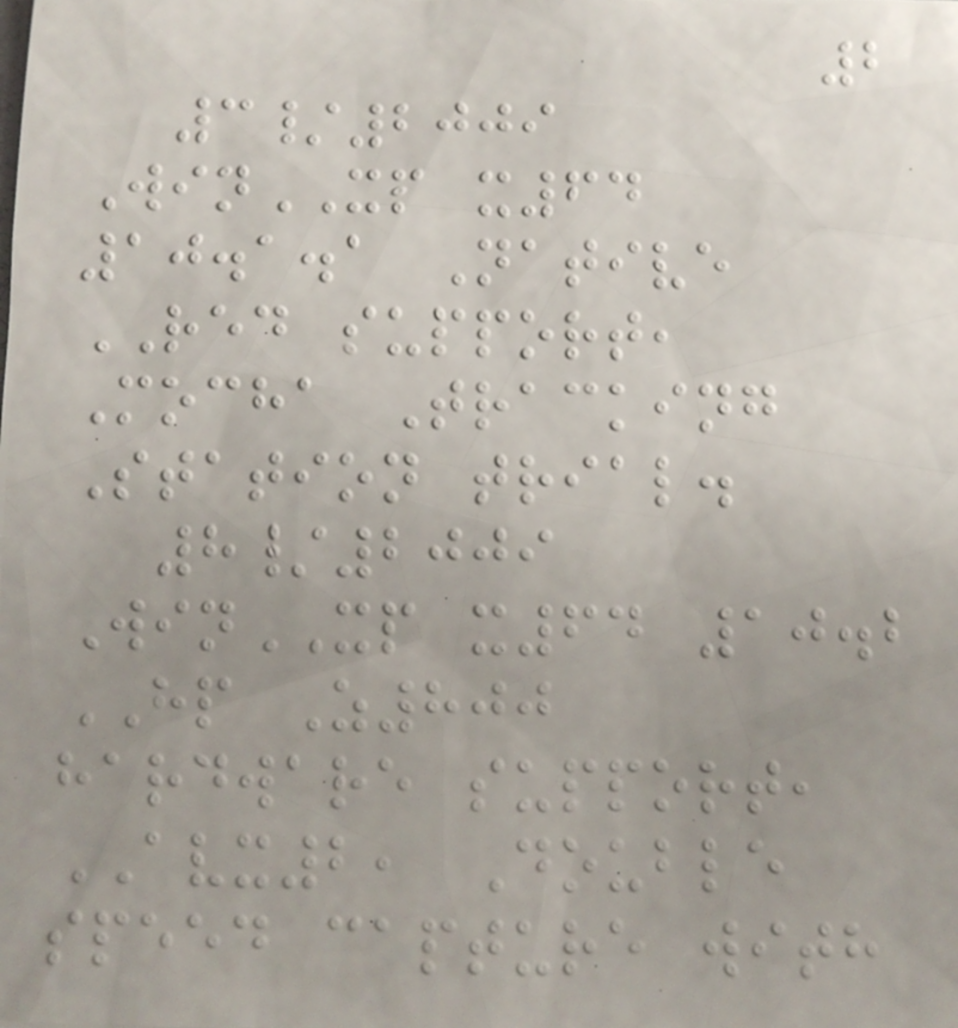2
3/2009
WinXP x64
10.1.1 Native
RED support,
Mocha Tracking
Station trial.
8/2009
WinXP x64 10.2
HP Z800
hardware support,
AVX2, Double
speed capture with
